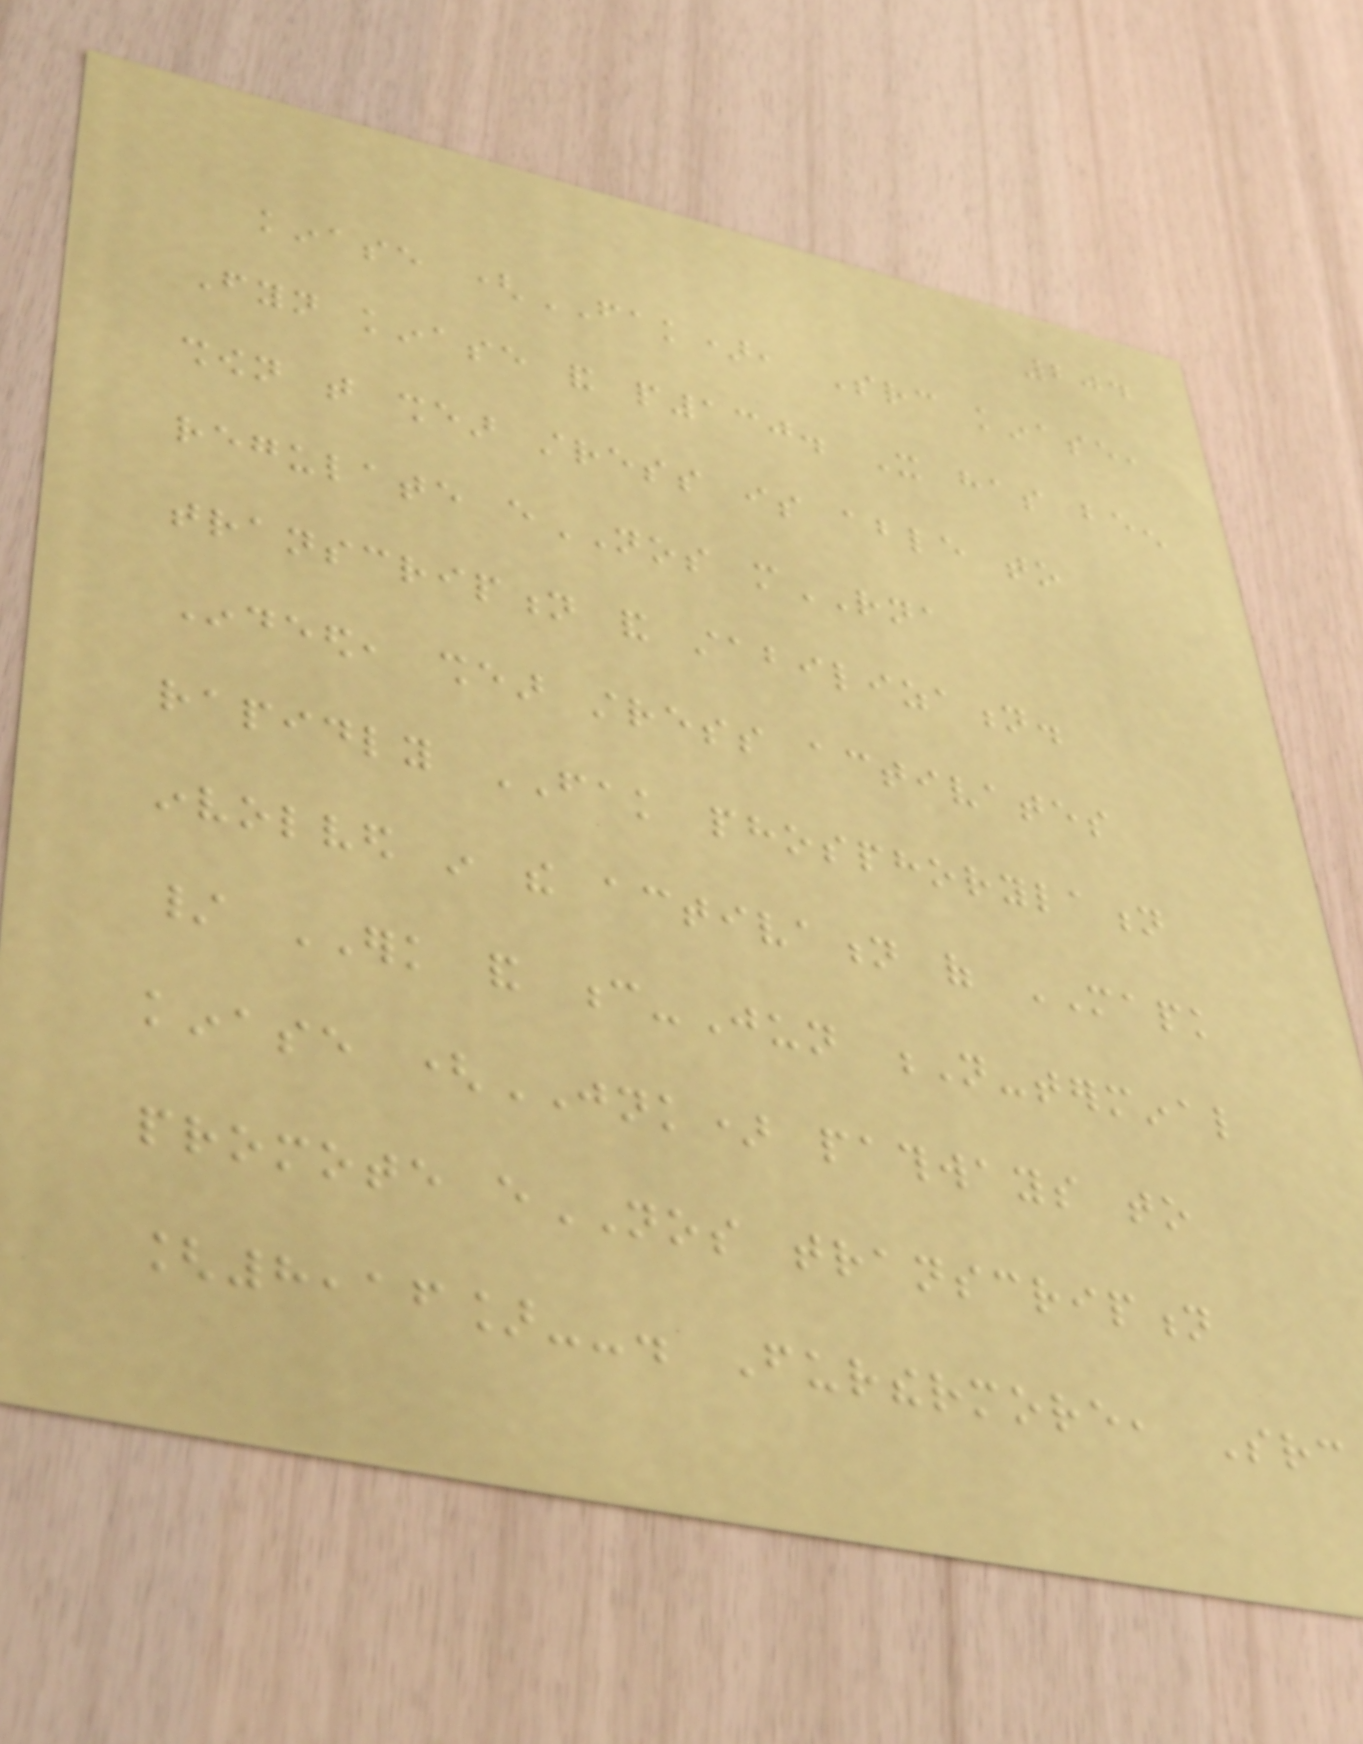204
kinase (FAK), Src kinase,
Fyn kinase and p130. It has been
shown that shear stress is able to
regulate eNOS mRNA
transcription and stabilization.
Indeed, shear stress activates
rapidly FAK phosphorylation
involved in the activation of MAPK
/ ERK and c-Jun N-terminal
kinase (JNK) pathways to
promote eNOS transcription
[8,16]--. Furthermore, Src
